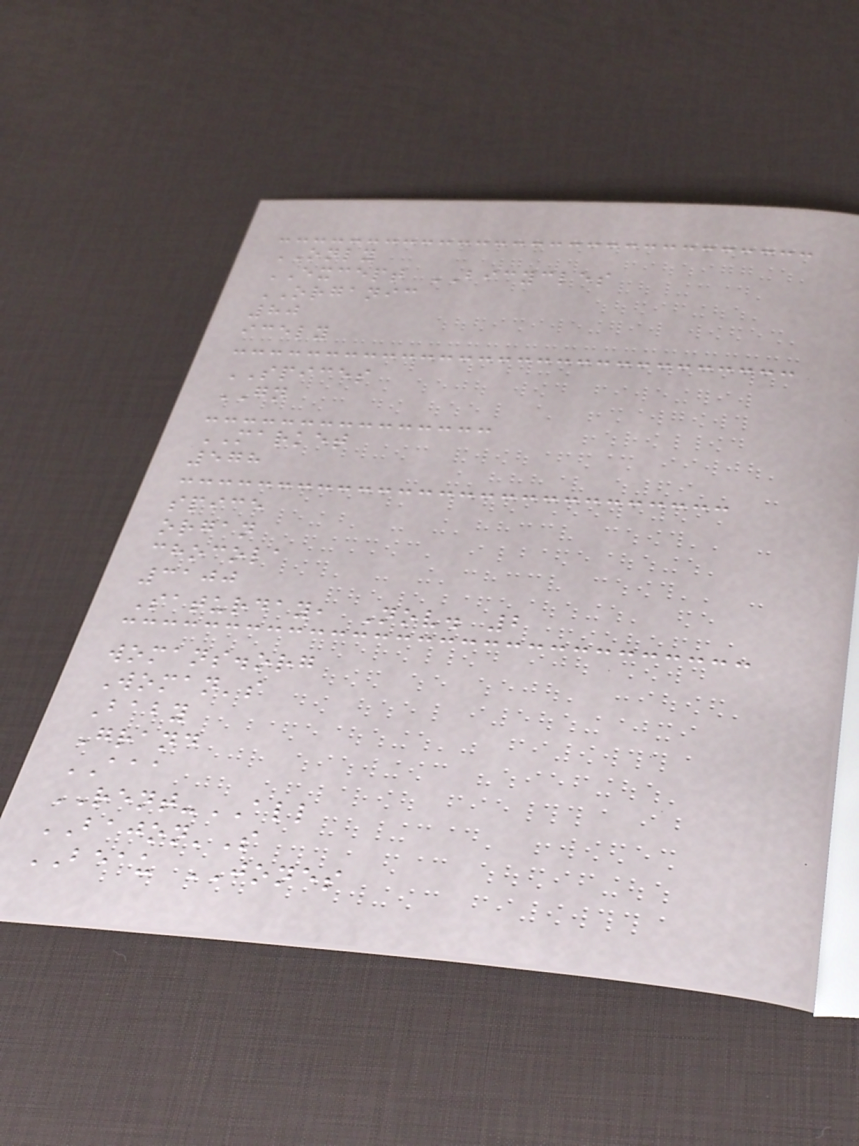ONLY
EXCEPT BICYCLES
ORGANIC
80
icely
SPICES
GN
MARKET
578
spice
organ
chocola
3100
Saturday, Nov. 2
womans.org
Woman's
Baby
Grand
AAA
RENT-ALL
BAJON'S
BEAU JONES
